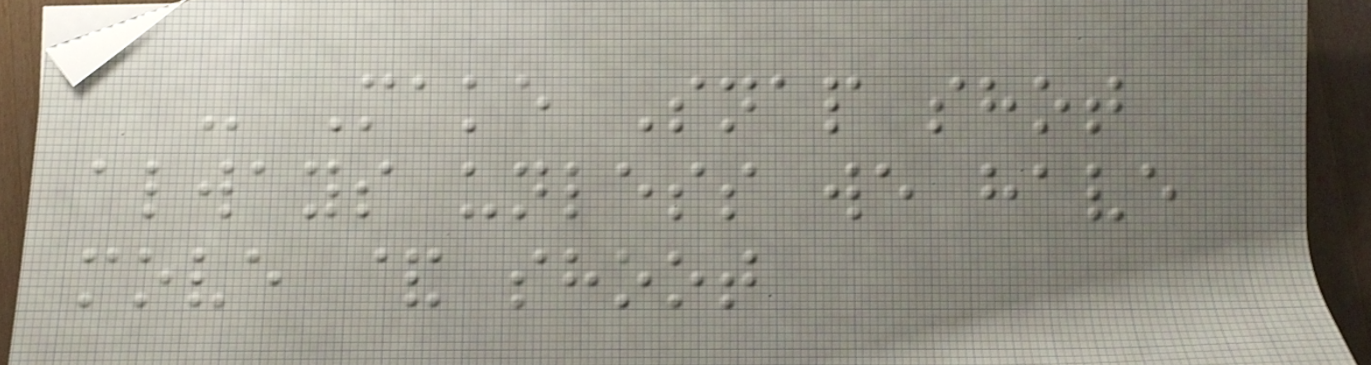- Make Snap shot
always unless we have
move & shoot
